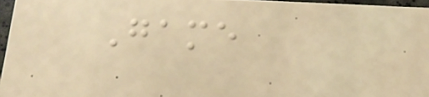Game
